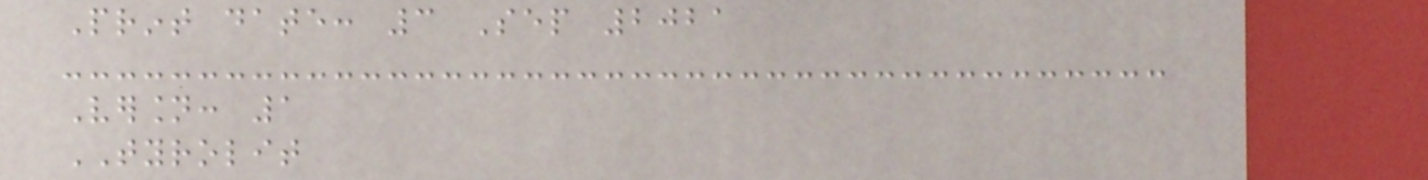Print date: 3 Sep 2021
Version: 1
TYROLIT
